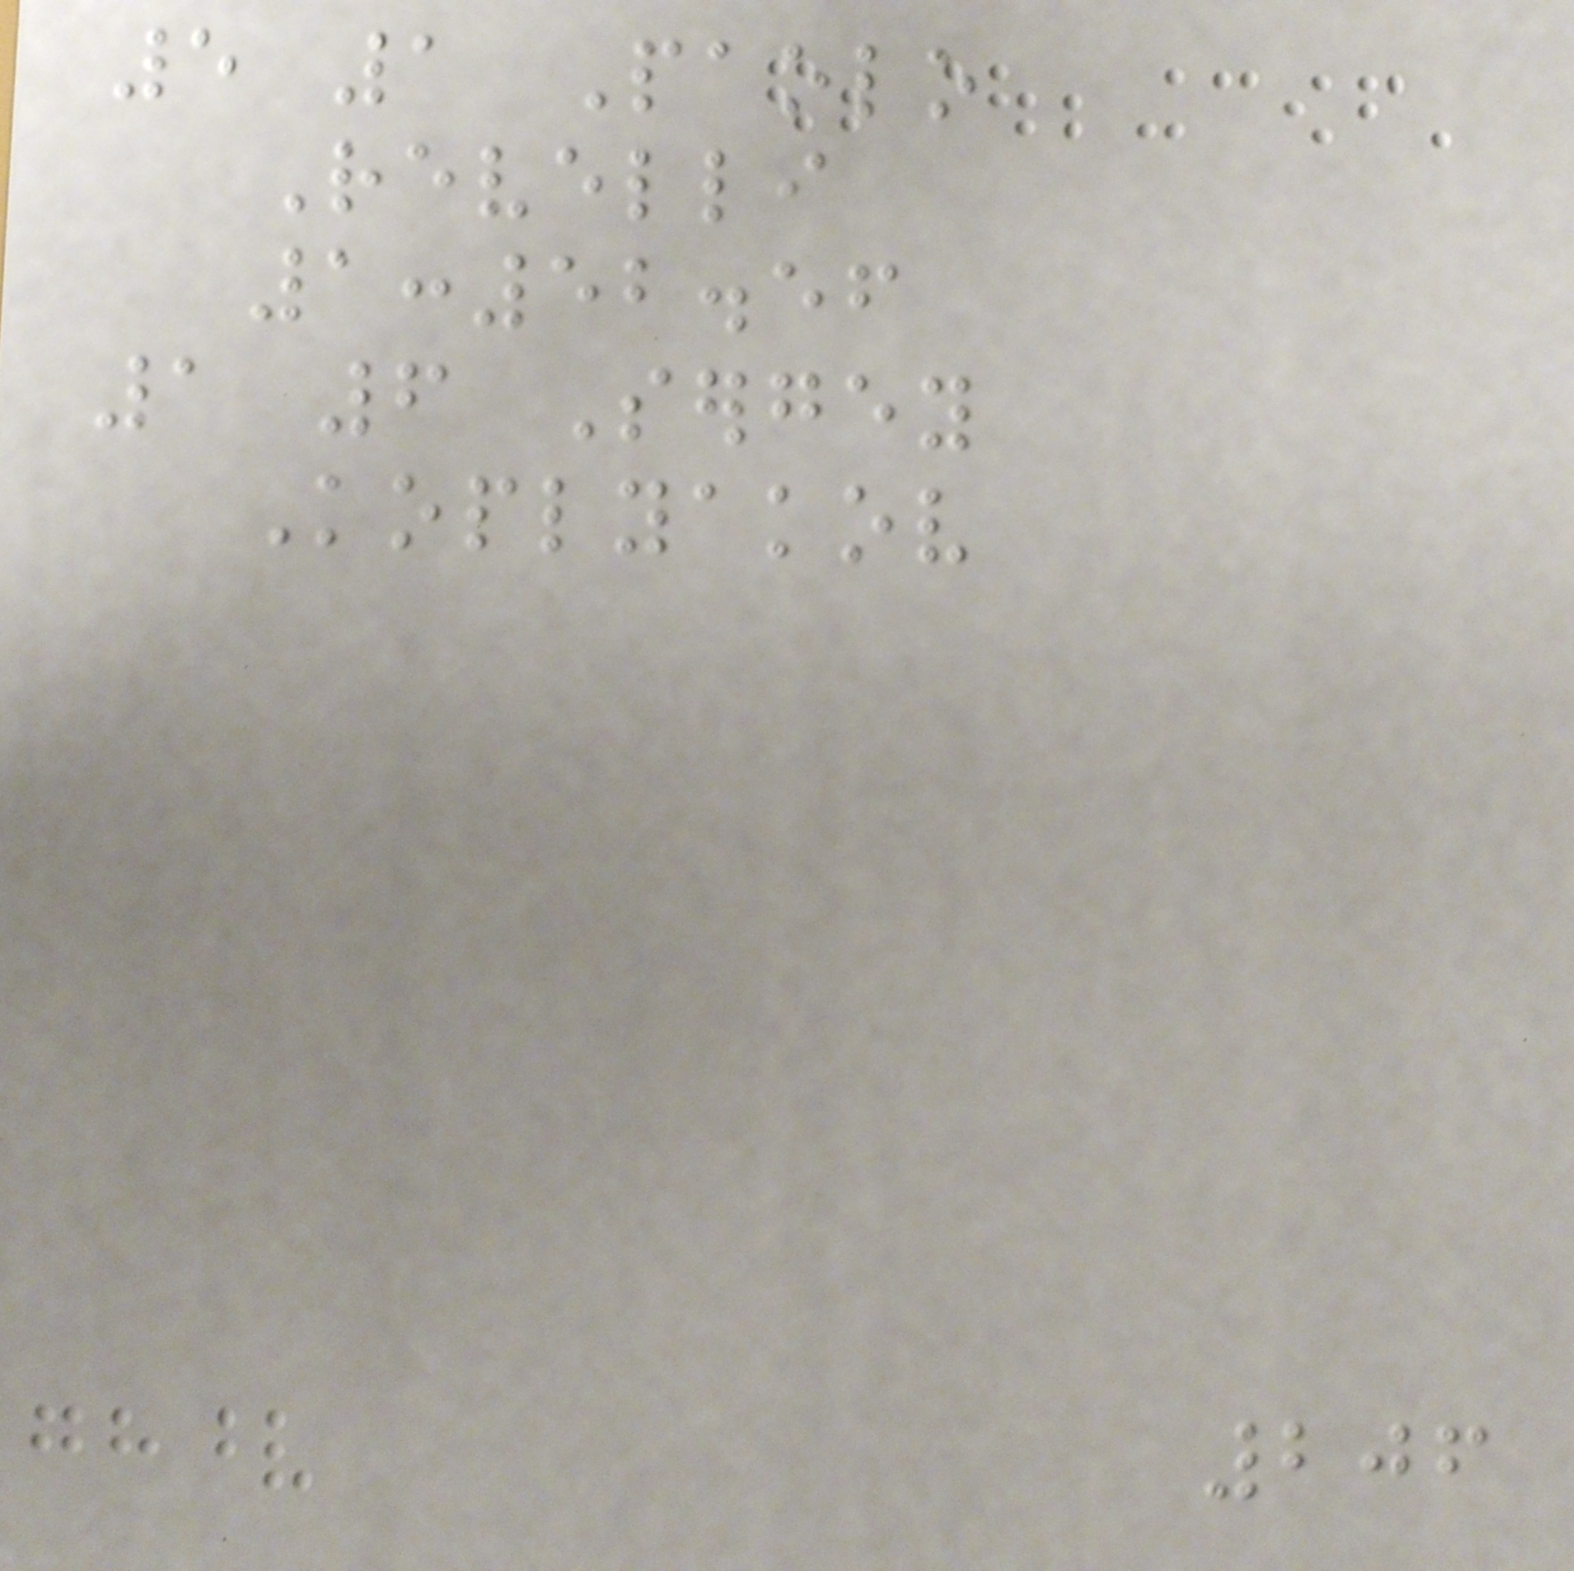5 1 Paolo
Revelli
1:52.56
1 6 Sergey
Koplyakov
206
